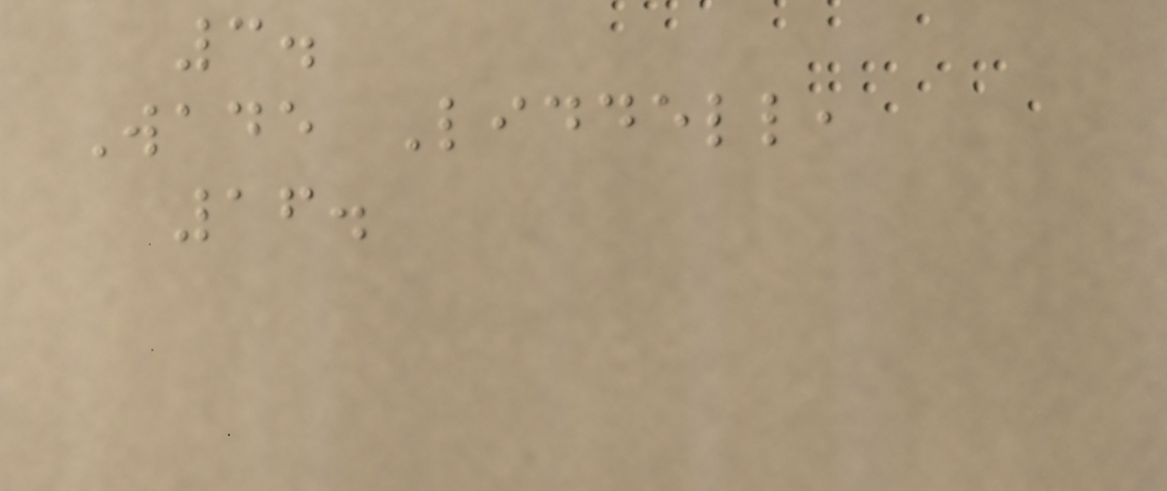3.
Wade Liddell,
16.
